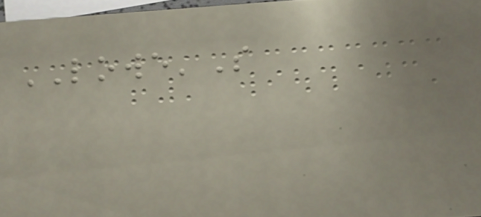LOWE'S
